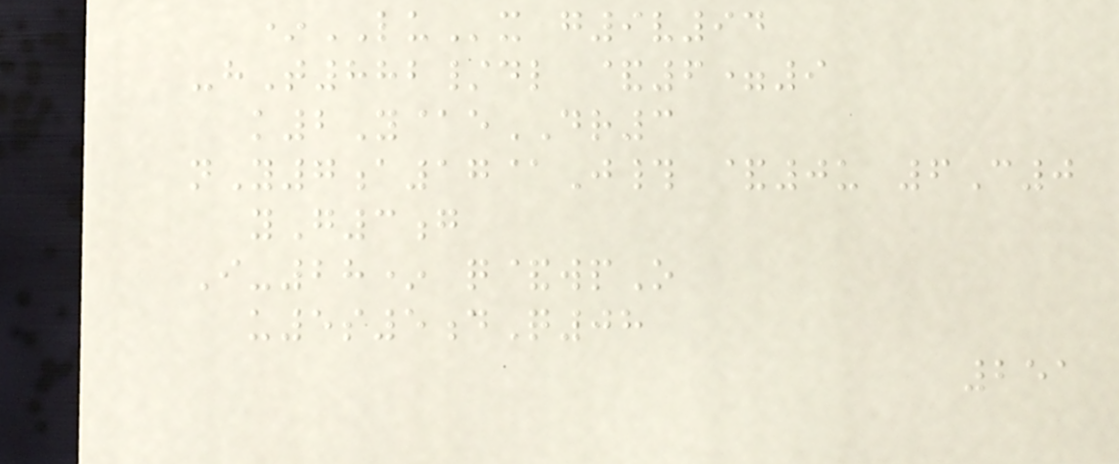*LUx g9v94
-hT882/dl &6=9
k2Y@eDR3
nY7a17@J# &0u 6C0
yG3g
I-28* q&wpO
u5s5dQ08
251
